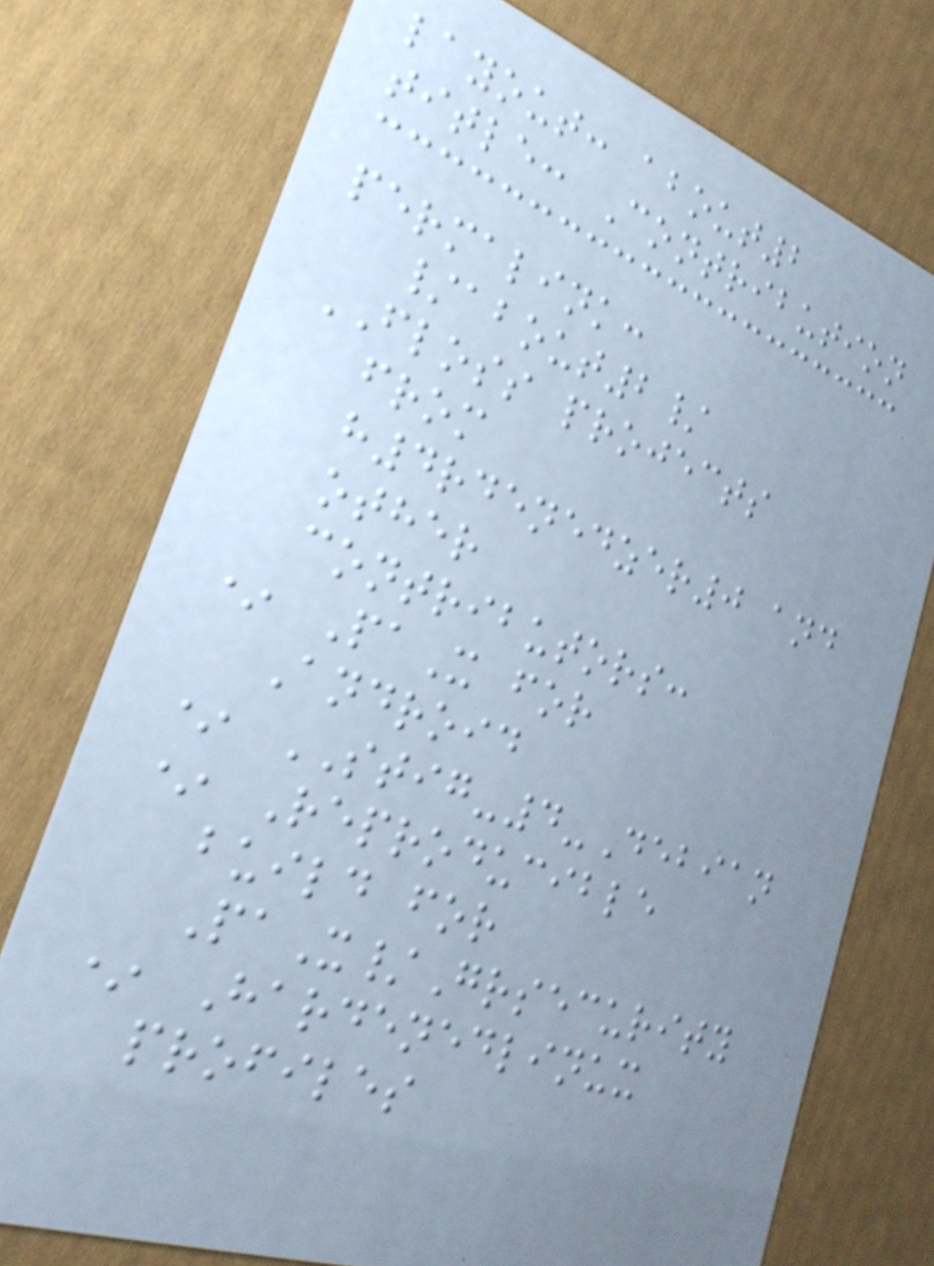layout: about2
title: Contribution
permalink:
/about2/
FLOSS projects
from
h4rdenedzer0 and
other
contributors:
* PaX for
Android
* STIG-4-Debian
* Reproducible
build for
PaX/Grsecurity
* Hardenedlinux
profiles
